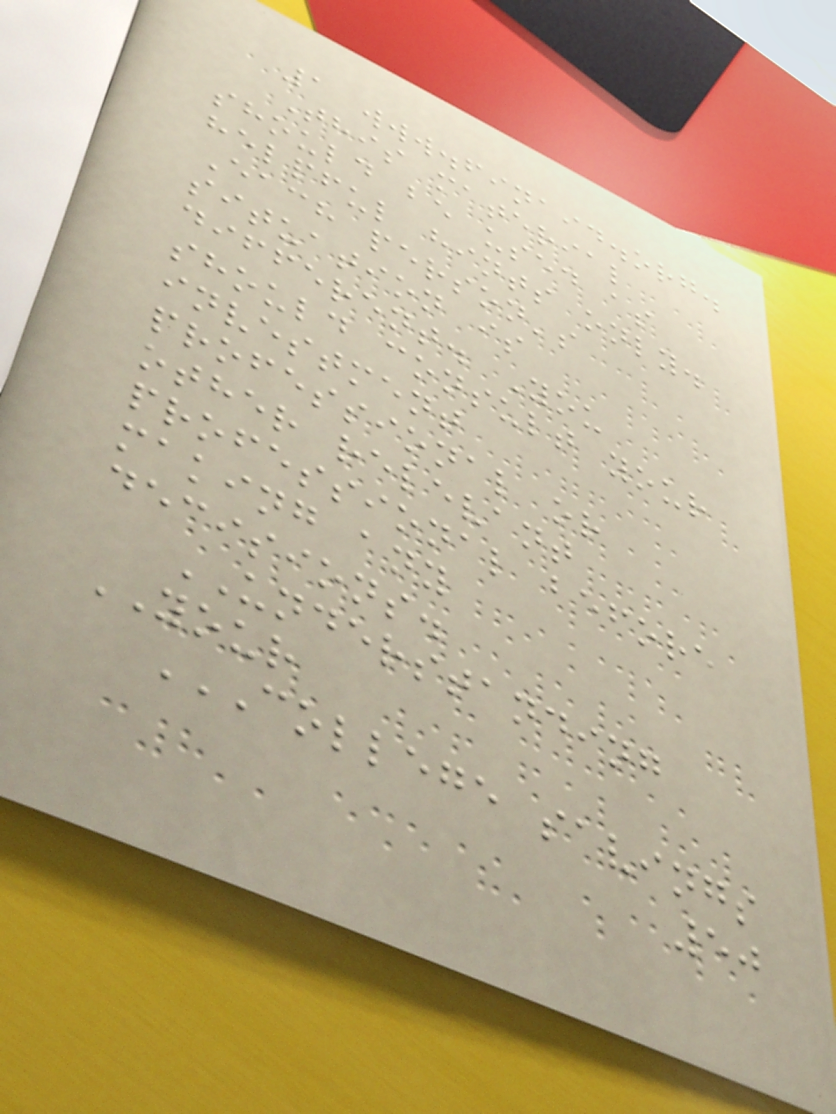1 www.finaid.org.
This material
should be used as
helpful hints only.
Each person's
situation is
different. You
should consult your
investment
professional or
other relevant
professional before
making any
decisions.
UNDERSTANDING
YOUR
COLLEGE SAVINGS
50
